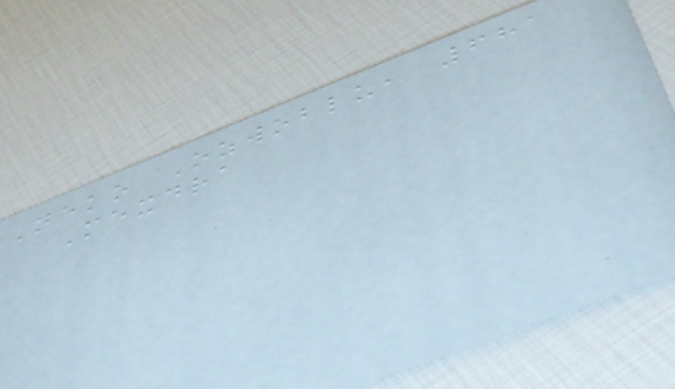Neko Ozwoblu, 681
Mexdra
